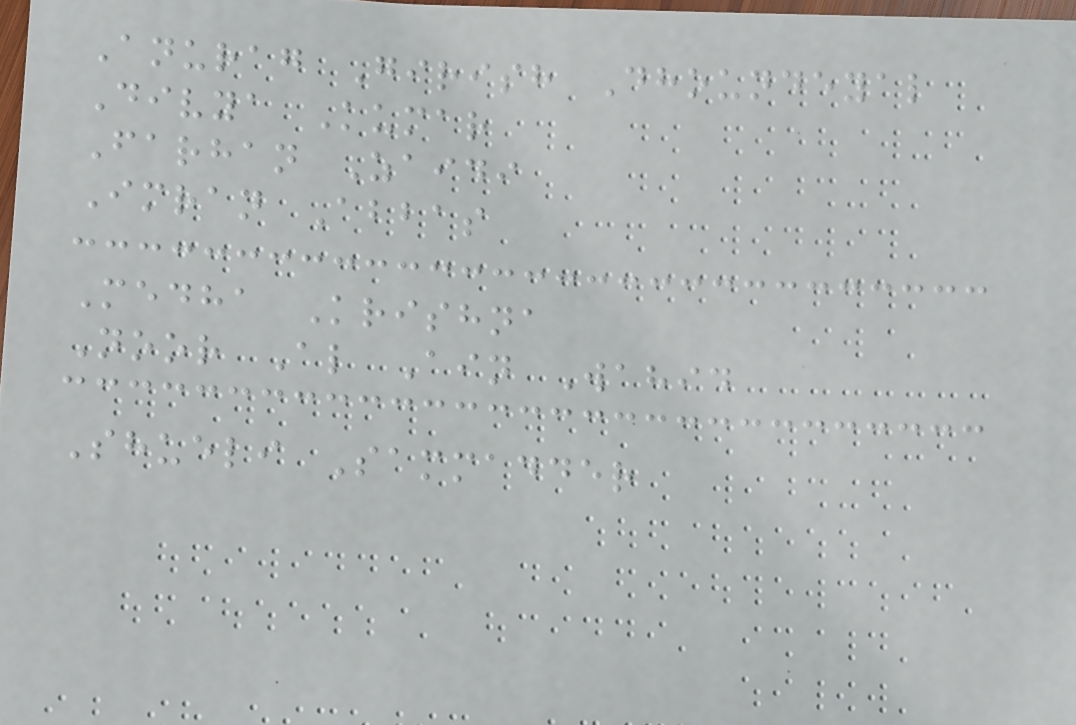Anurag Girish Dhoundeyal
Divya Kumar
Farhan Zaidi
Imran Abbas
Medha Krishna
Noor Al Ain Wahid
Shueli Sammadder
